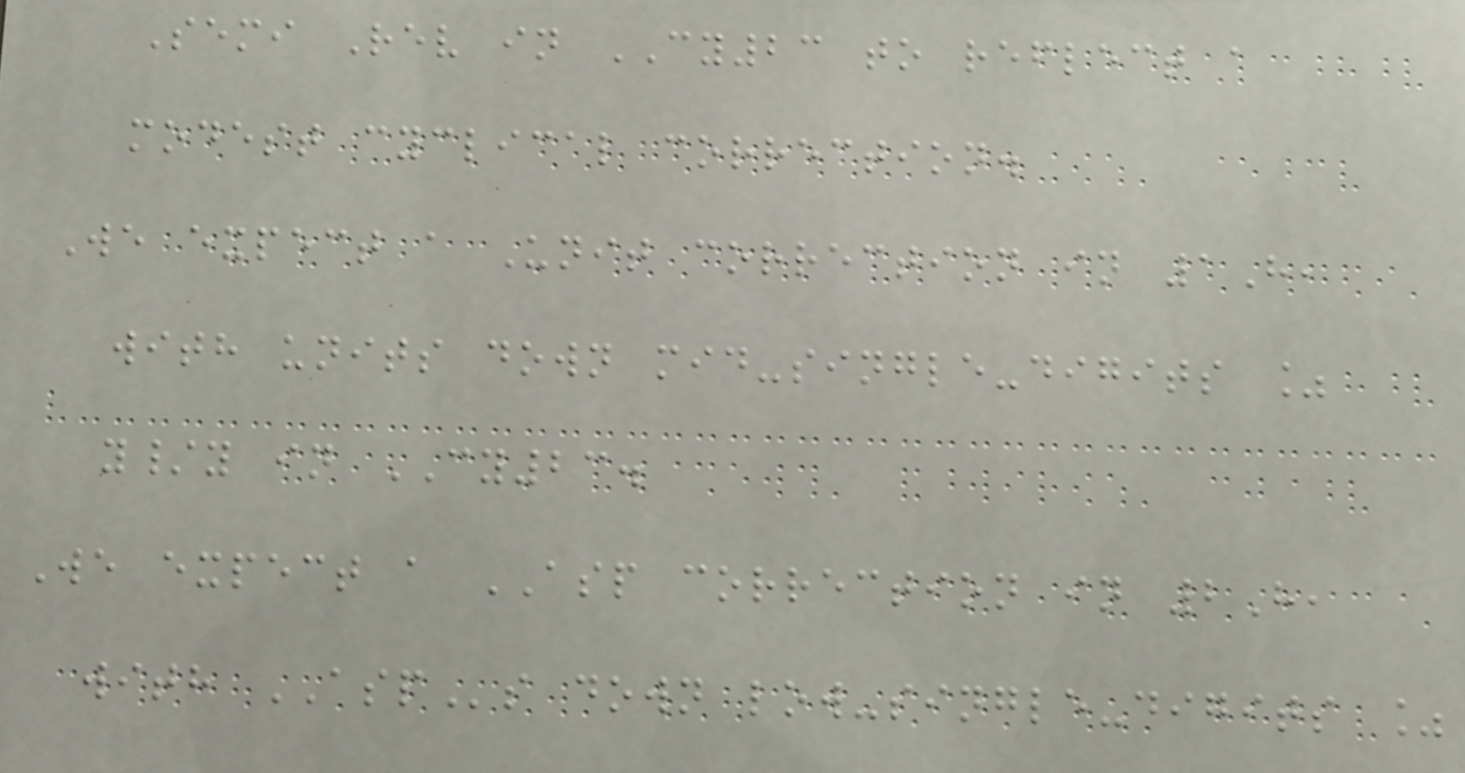Semi Rev in CY23 to reflect a
modest cyclical correction.
We expect a Unit correction in 1H,
with units down mid-single-digits %
y/y in CY23.
We expect a ASP correction in 2H,
with ASPs down low-single-digits %
